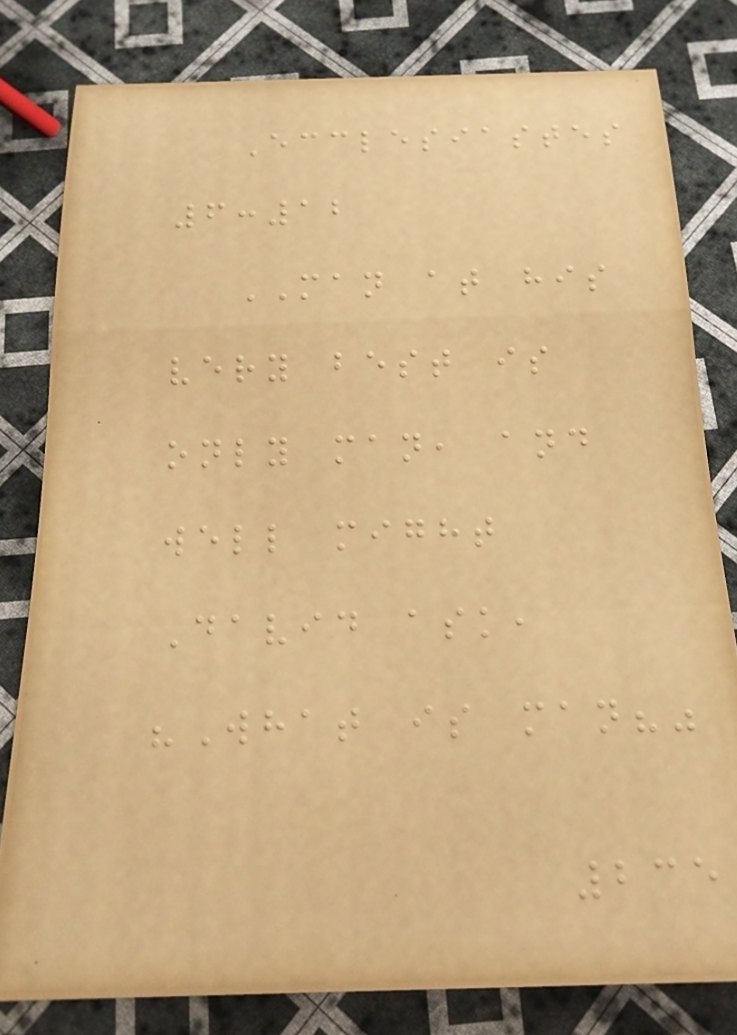Ecclesiastes
6:12
MAN at his
very best is
only man, and
well might
David ask,
"What is man?"
235
